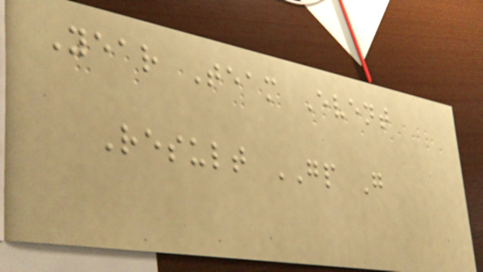Year Team Event
Result GP G
